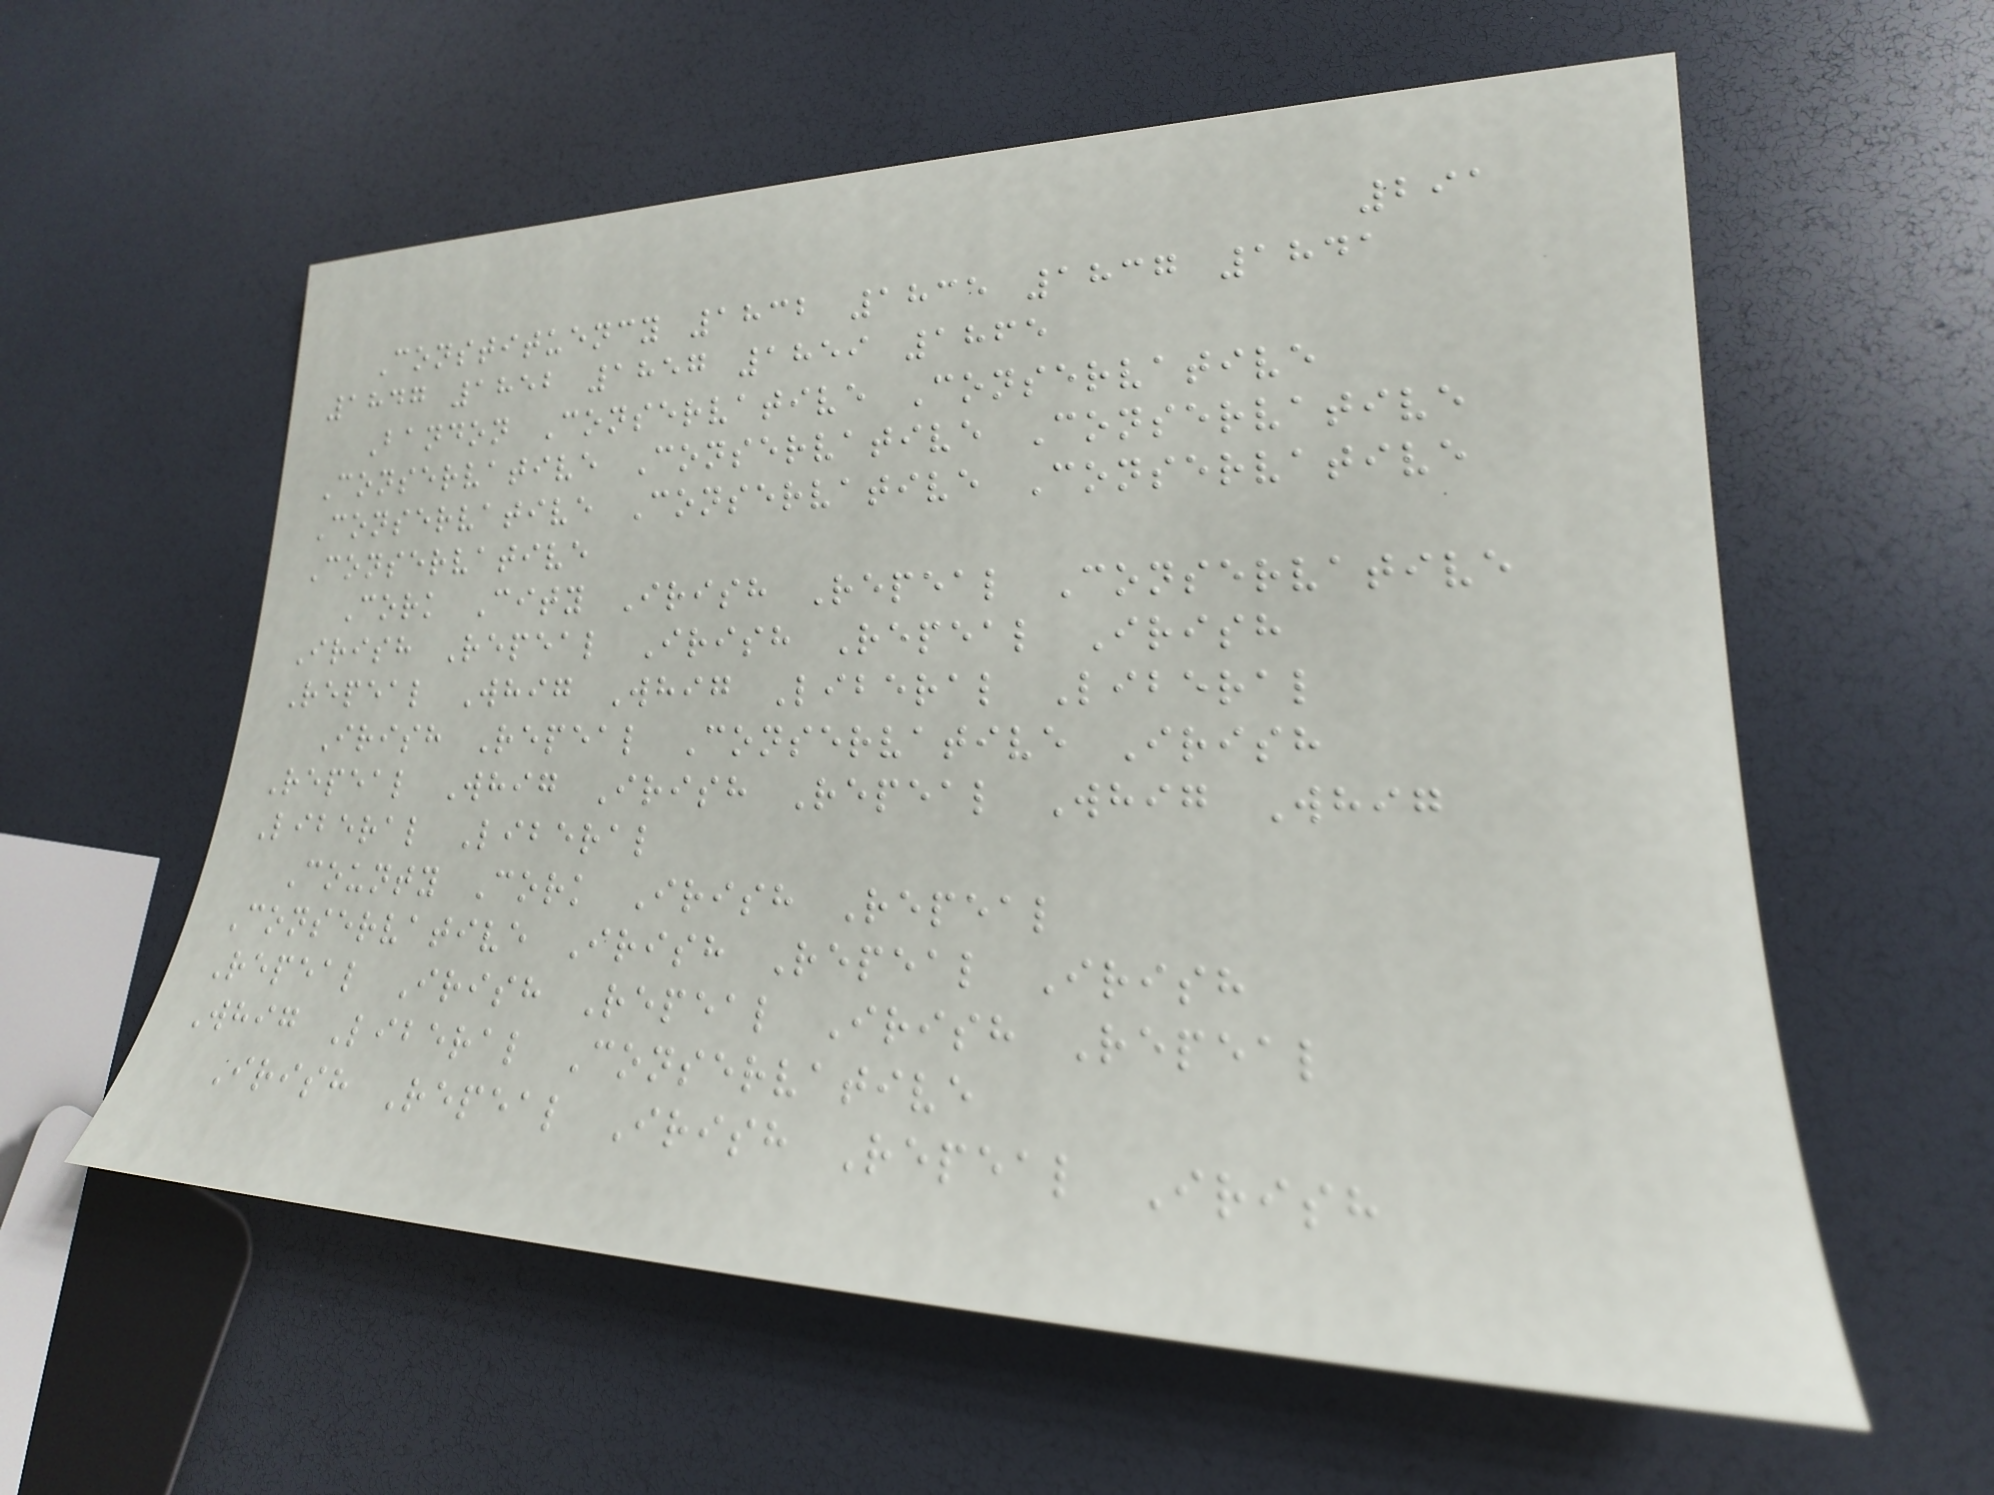291
Constituency 1832 1835 1837 1841
1847 1852 1857 1859 1865
Bandon Conservative Conservative
Conservative Conservative Conservative
Conservative Conservative Conservative
Conservative
Cork City Irish Repeal Conservative
Irish Repeal Irish Repeal Irish
Repeal Whig Whig Liberal Liberal
Irish Repeal Conservative Irish
Repeal Whig Irish Repeal Whig Whig
Liberal Liberal
County Cork Irish Repeal
Conservative Irish Repeal Irish
Repeal Irish Repeal Irish Repeal
Whig Liberal Conservative
Irish Repeal Irish Repeal Irish
